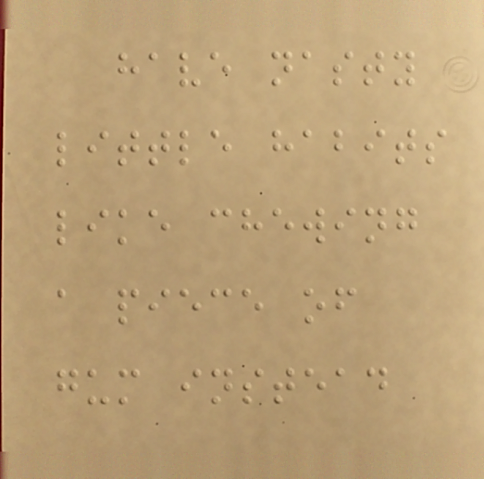have nasty
little habits
like chewing
a piece of
gum instead
